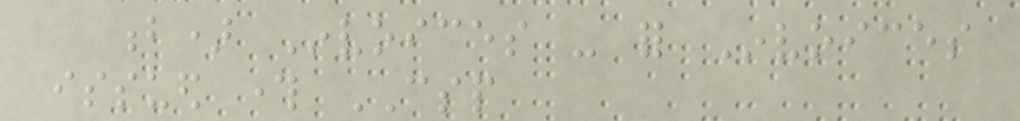b) Invoices - for Invoices
issued through CSP
